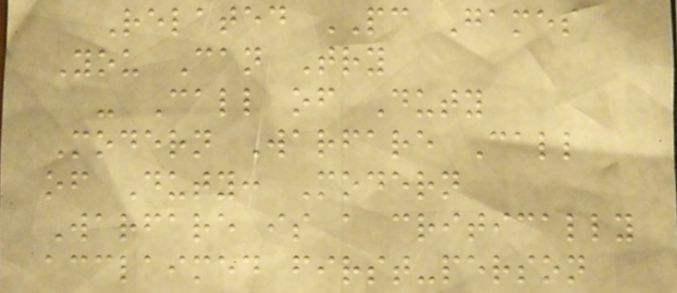Related PC Games
You Can Try
- Call of Duty
Modern Warfare Call
of Duty: Modern
Warfare is a critically
acclaimed first-person
